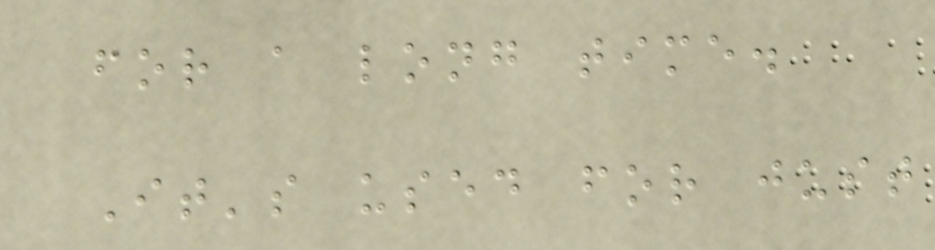for a long time.
It's used for just
